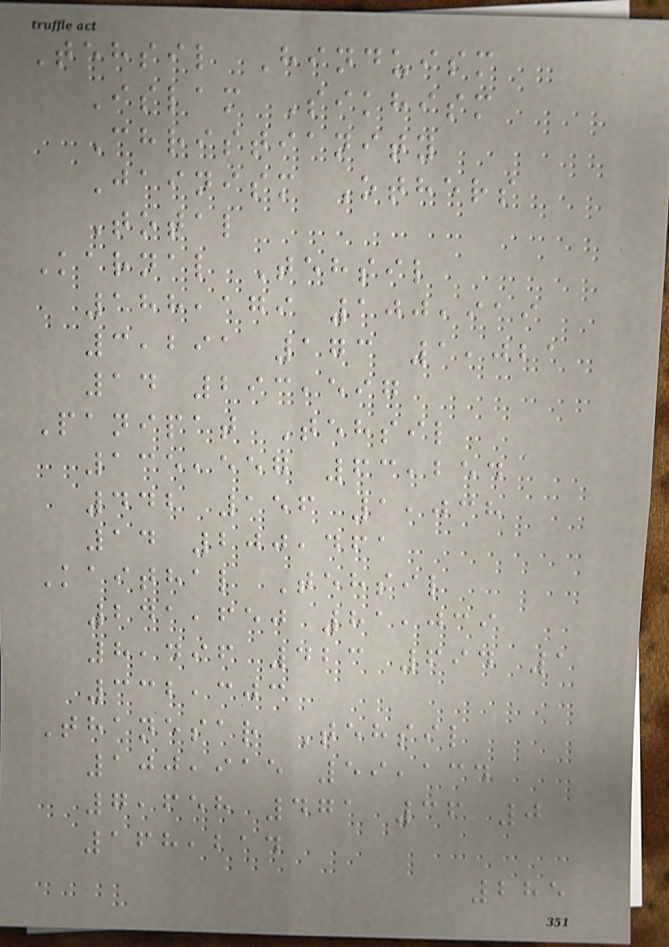Tehsil Hinduism
Islam Sikhism
Christianity
Jainism Others
Total
Karnal Tehsil
188,179 100,919
3,291 173 1,021
14 293,597
Panipat Tehsil
135,557 63,254
442 156 1,038
14 200,461
Kaithal Tehsil
241,650 81,039
8,496 423 694 1
332,303
Thanesar Tehsil
100,915 59,134
7,658 471 36 0
168,214
285
